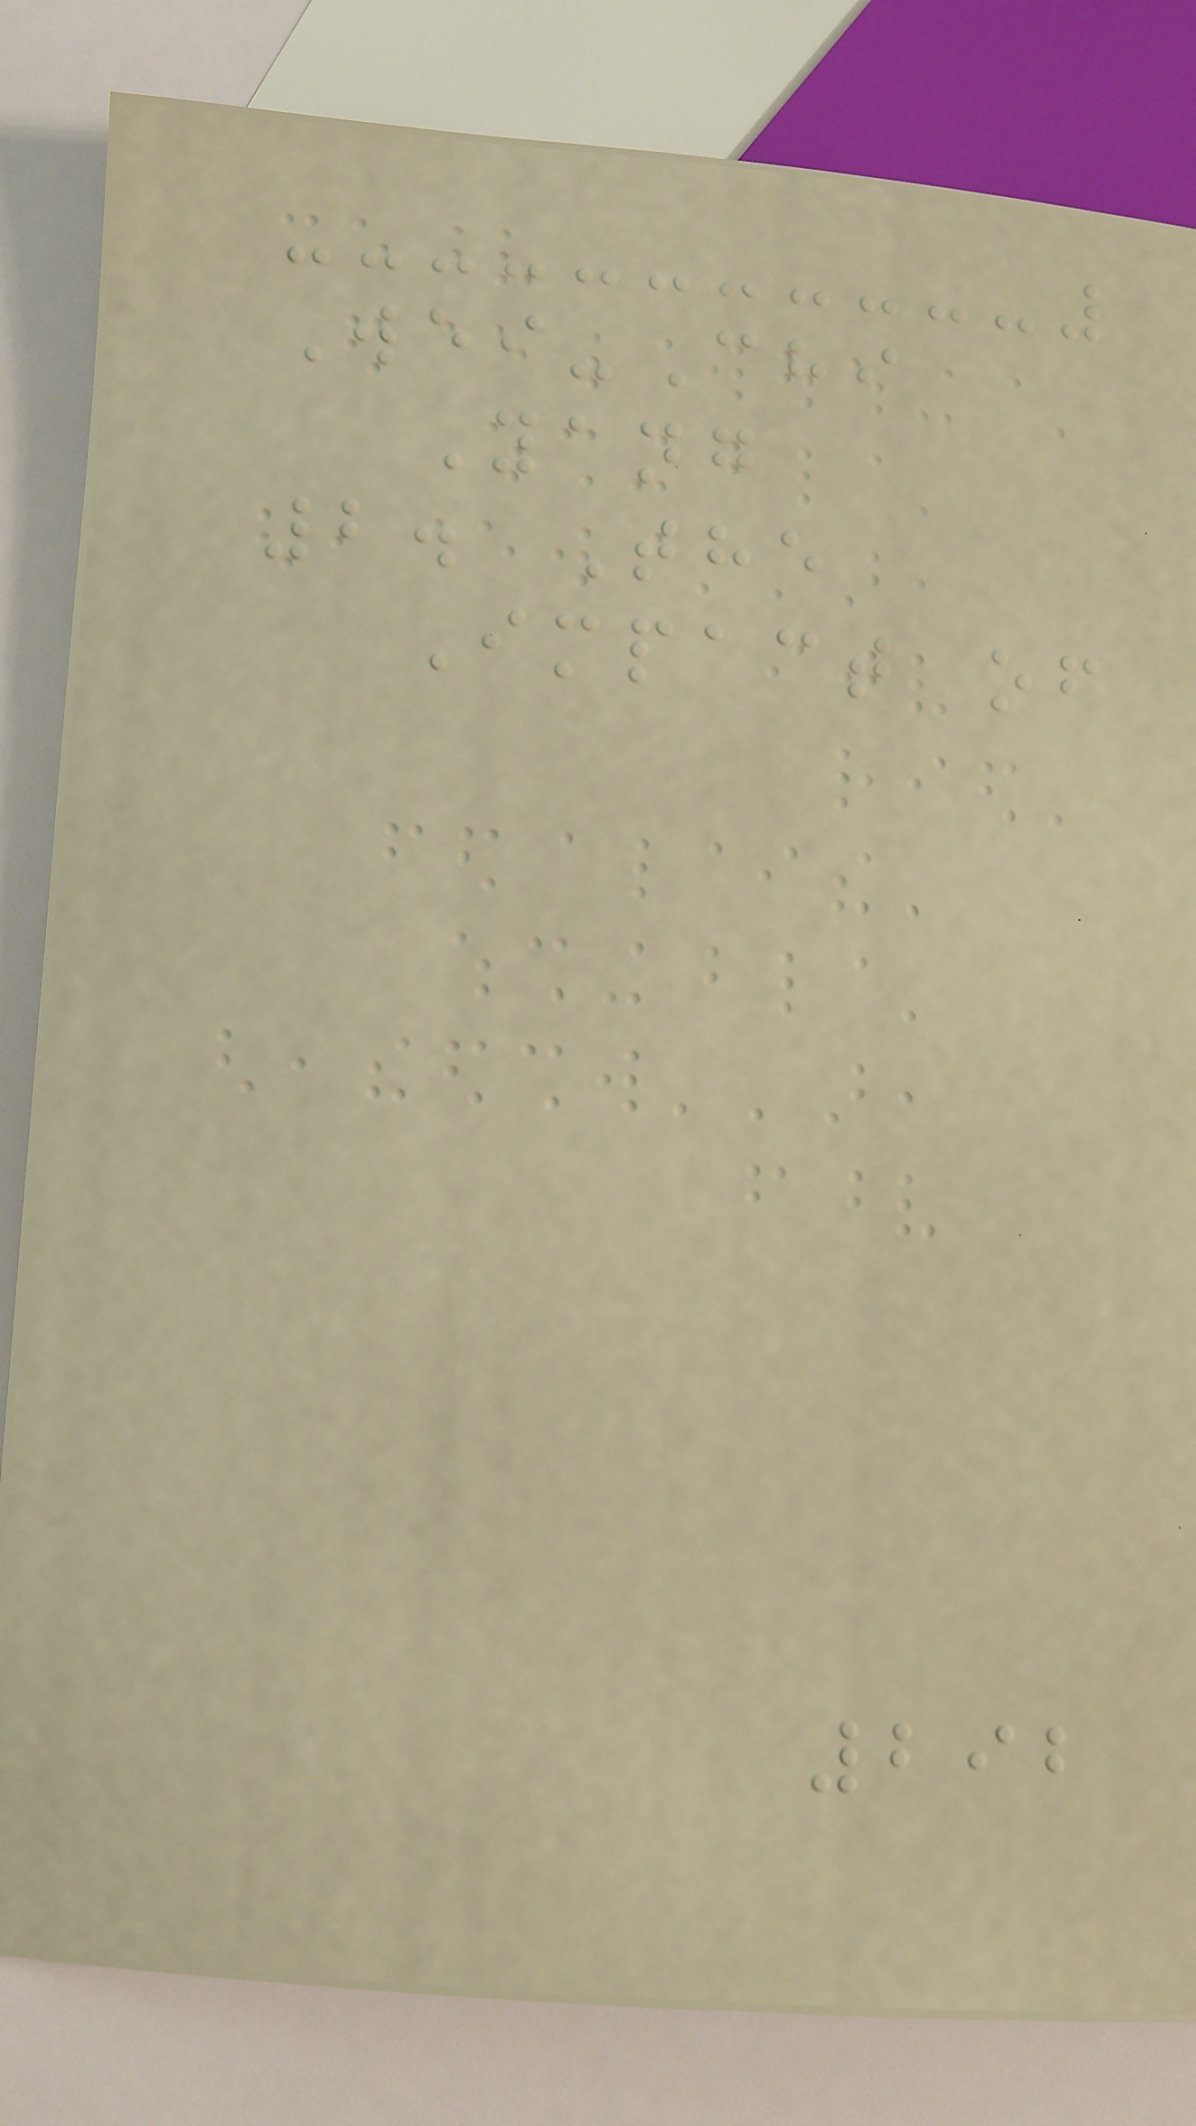Wei-Chi
Yang
2. The
Impact of
292
